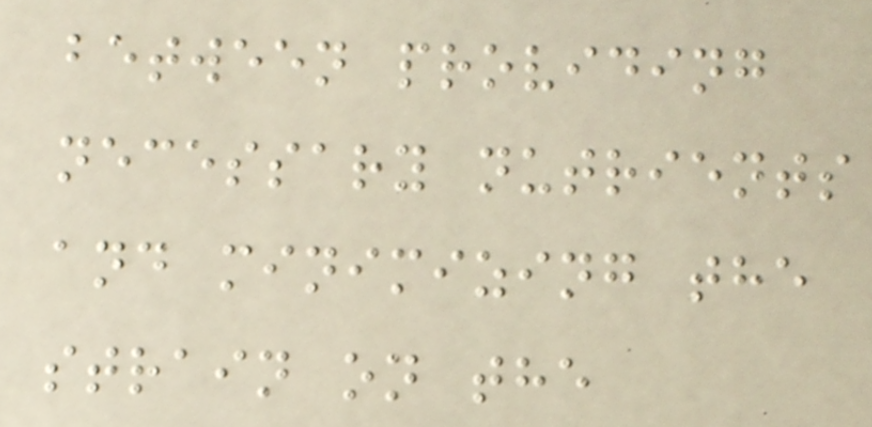between providing
necessary nutrients
and minimizing the
strain on the
